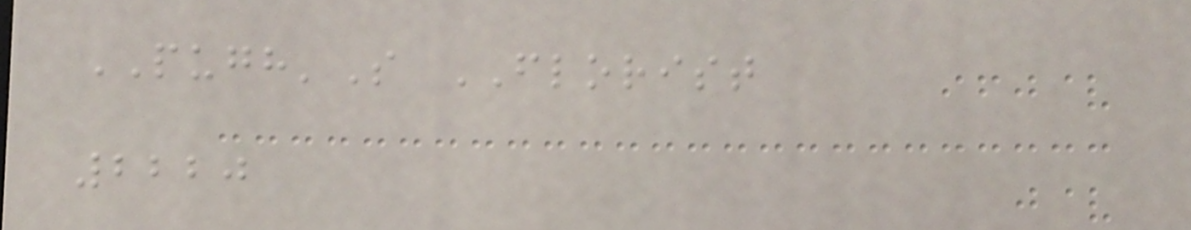PUGH'S FLORIST
2220
